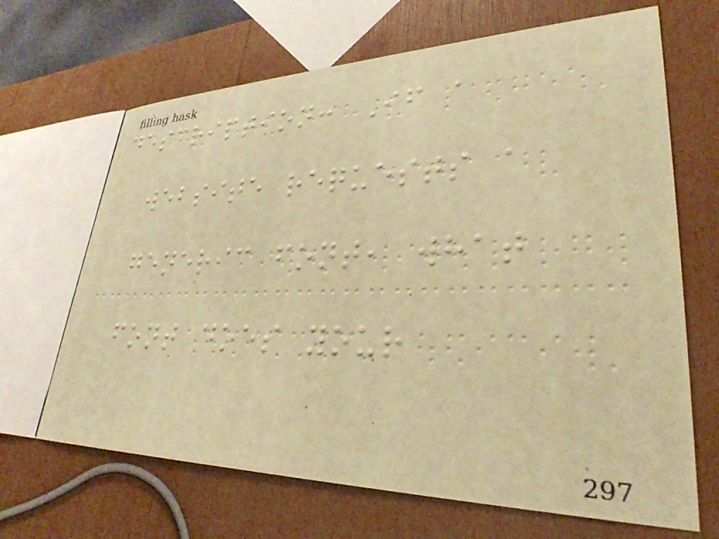description: If a
website requests a
generic font, what
font does your
